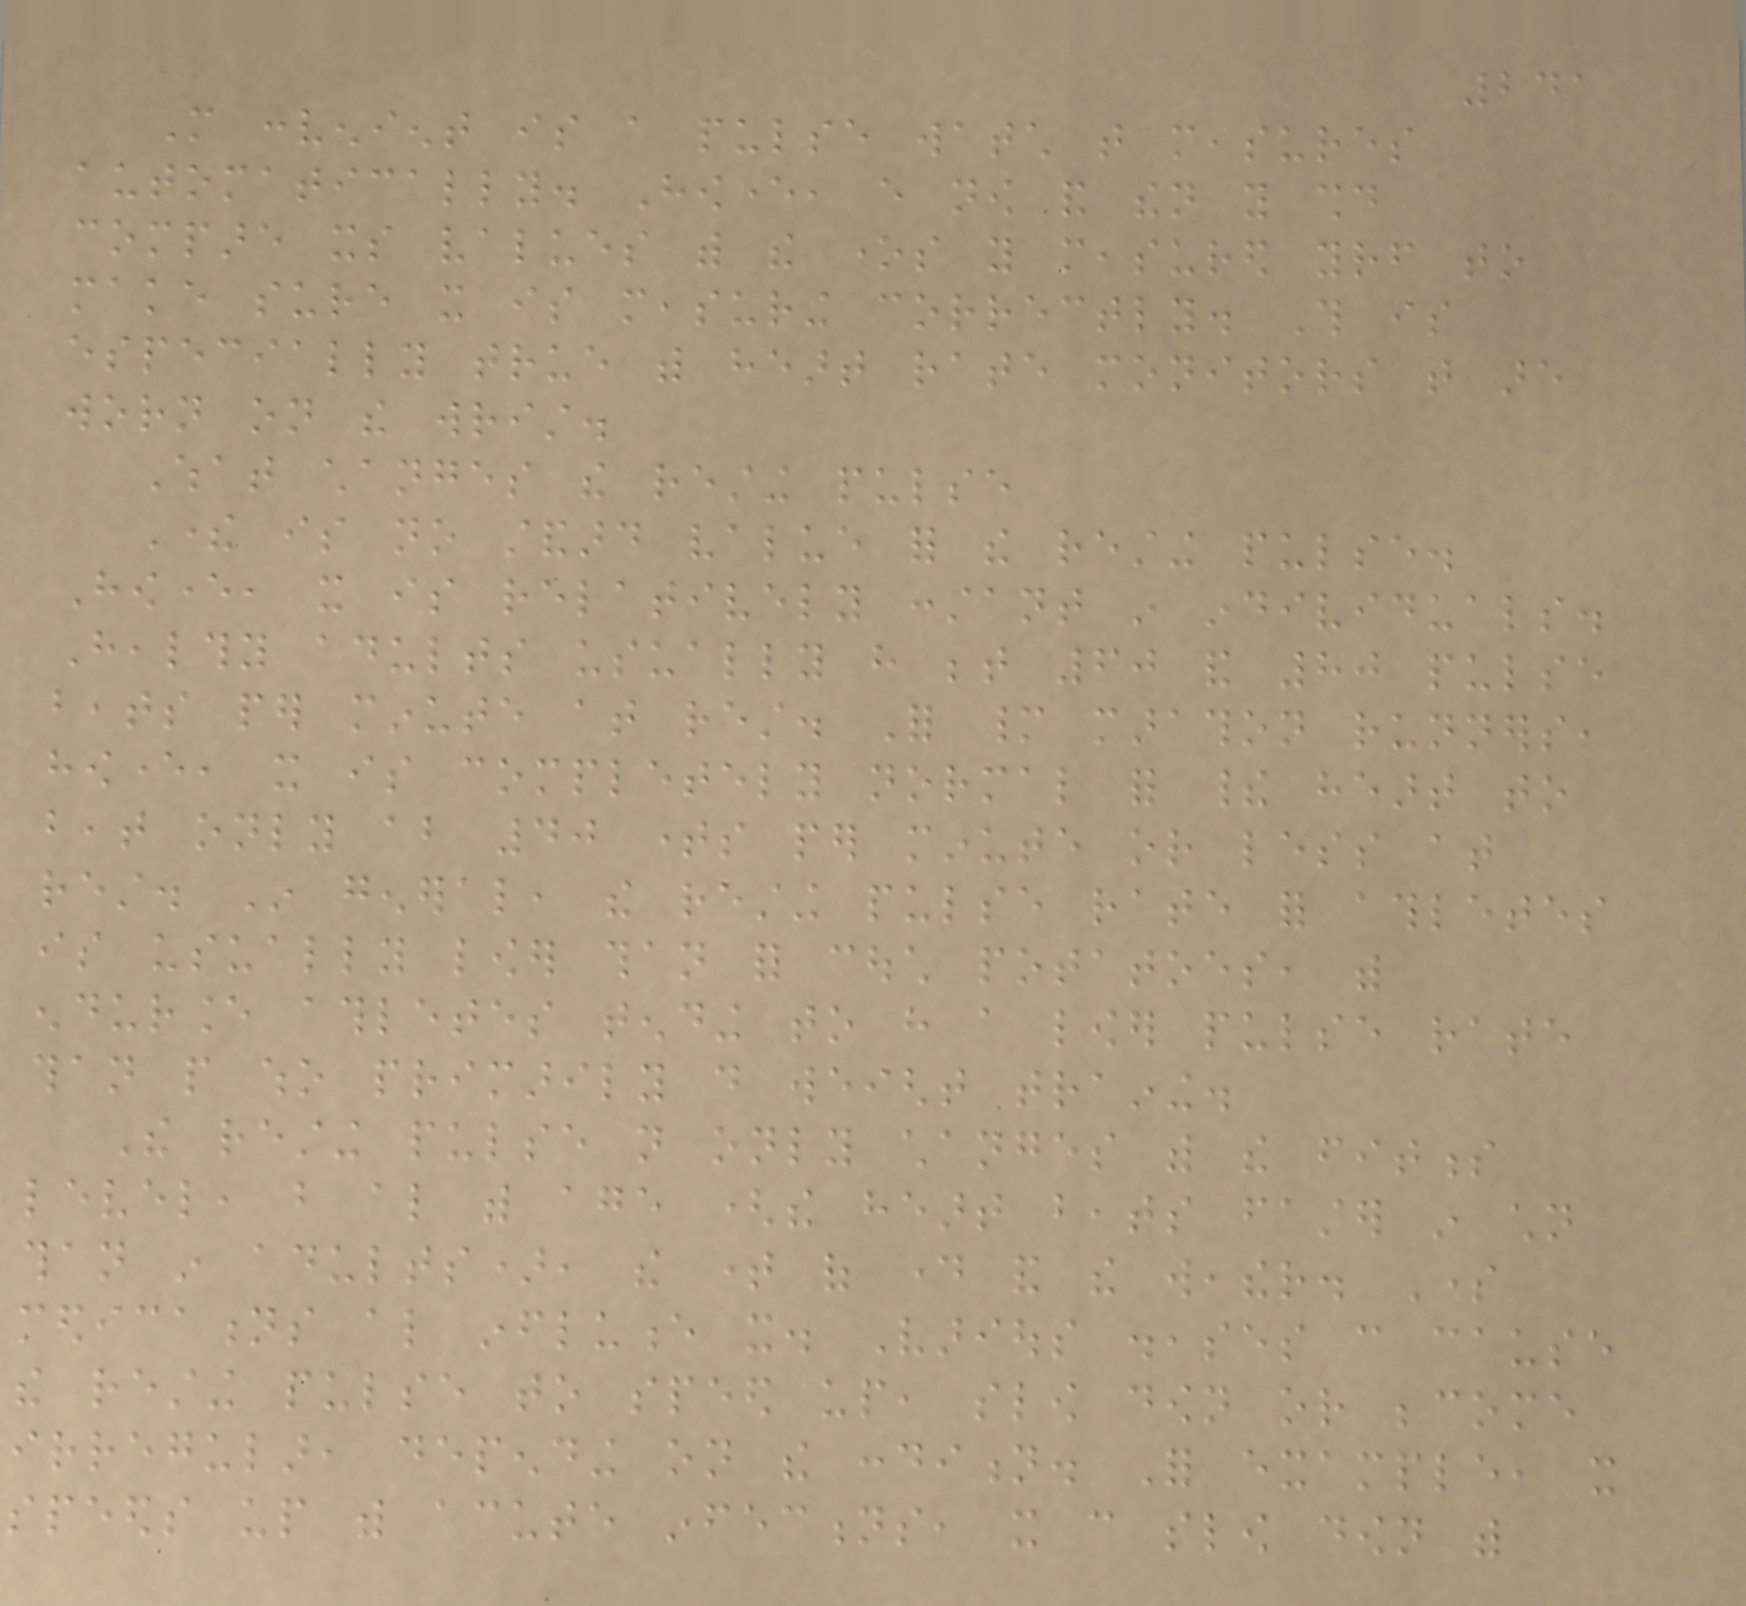241
More convenient is a pulse watch that measures
automatically. However, every now and then you should
compare its values with the ones you measured yourself to
make sure it is measuring correctly. This is
especially true with heart rate monitors that are
worn on the wrist.
What changes the resting pulse
There is no standard value for the resting pulse.
However, it is relatively constant in individuals.
Healthy adults usually have between 60 and 80 pulse
beats per minute at rest. For many marathon runners,
however, it is completely normal for their heart to
beat only about 40 times per minute or less at
rest. In general, the resting pulse rate for athletes
is usually lower than for couch potatoes, with
endurance athletes tending to have a lower pulse rate
than people who primarily do weight training.
The resting pulse not only changes with the fitness
level, but also with age (the heart beats faster in children
than in adults), the time of day and the weather. Some
medications also influence it. Various diseases can cause
the resting pulse to speed up, slow down or become
irregular, depending on the condition. For example, it
speeds up with acute infections, it can slow down with
